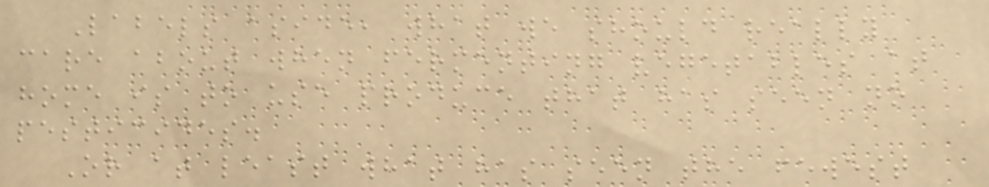Labels aside, what we should really
care about when fermenting vegetables at
home is to use produce that has seen no
pesticides.
Or at least what has seen the fewest
